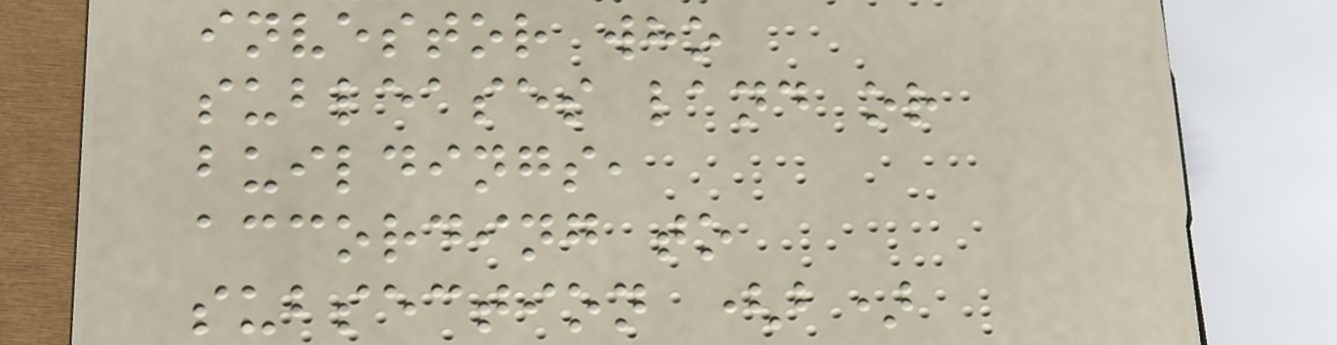investor who
subleases land or
buildings,
according to
subsection (b)
